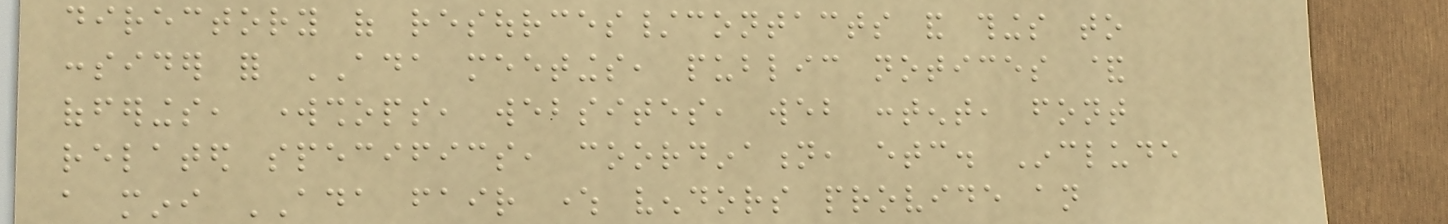directory of resources/contacts and things to
consider for ADA meetings, public notices &
offerings, workshops, websites, web content, font
related specifics, coordination, etc. Include
a mini ADA fair where vendors provide an
